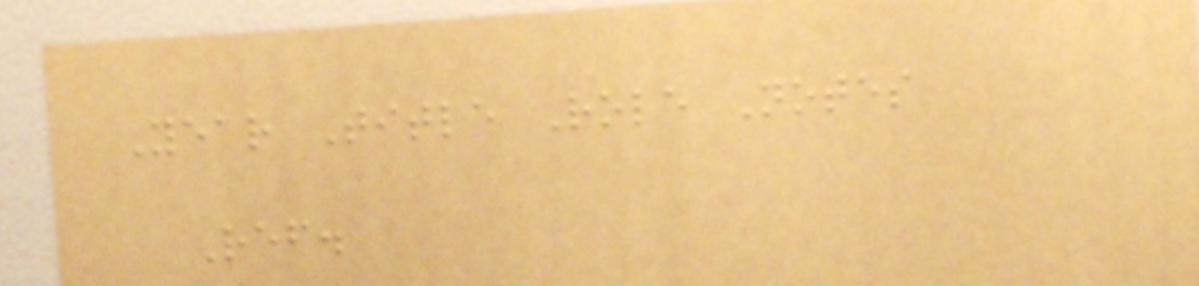Year Title Role Notes
Ref.
